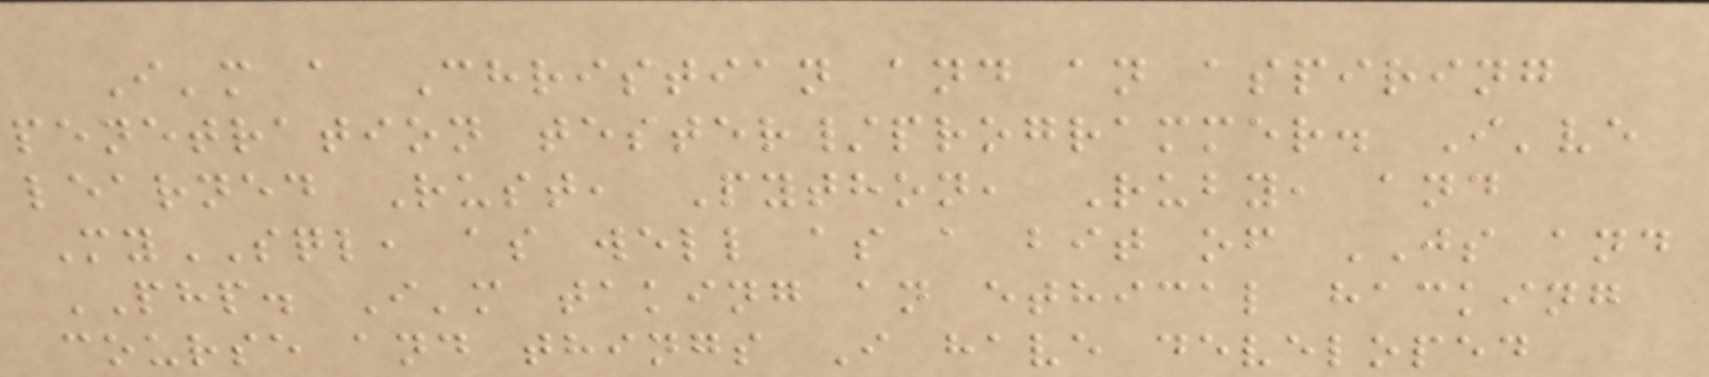I'm a Christian and an aspiring
penetration tester/programmer. I've
learned Rust, Python, Ruby, and
MySQL, as well as a bit of JS and
PHP. I'm taking an ethical hacking
course and things I have developed
